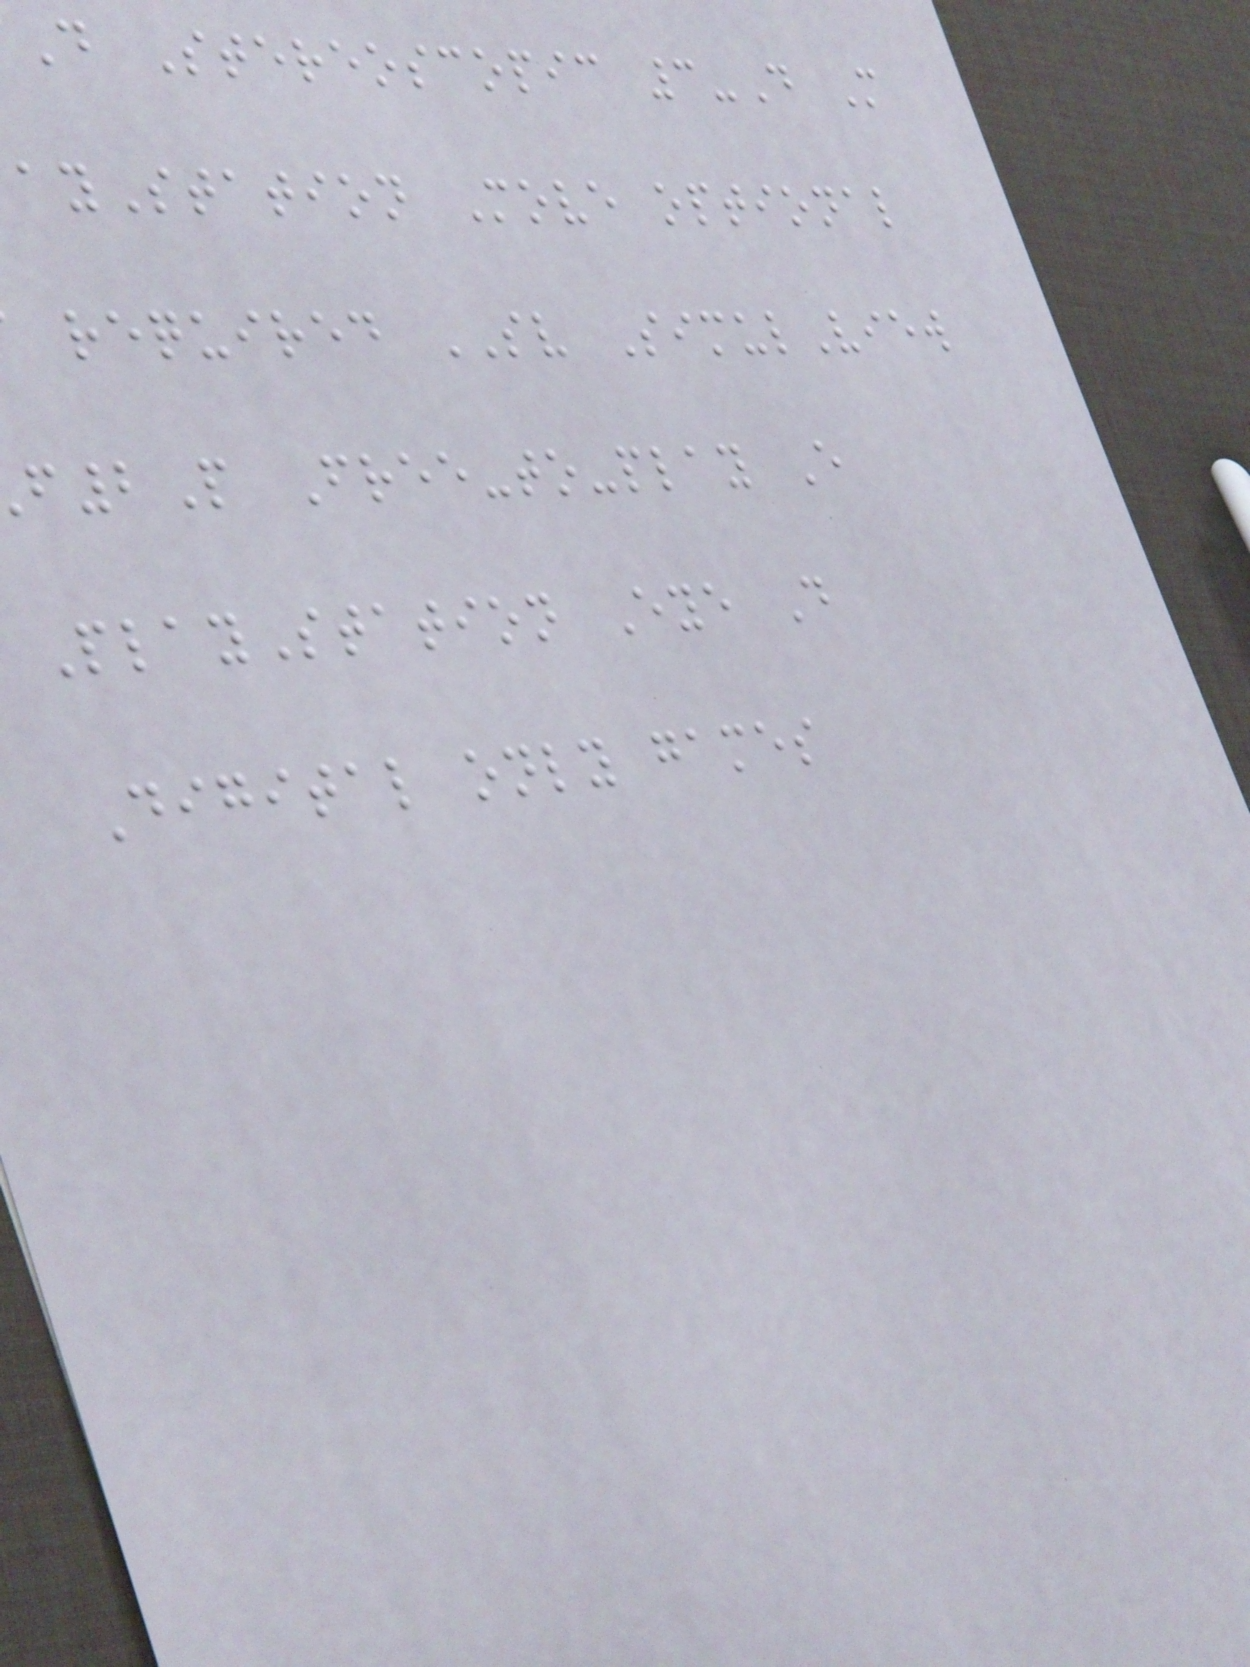D Stereoscopic 3-D M
ayStation Move optional
required SV SimulView
2P Free-to-play E
PlayStation Eye D
Digital only games
